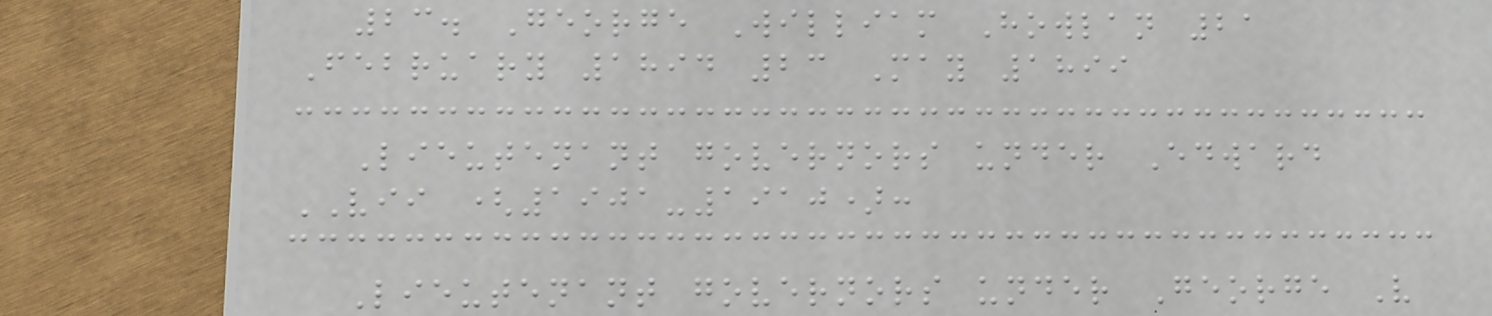23. George William Howlan 21
February 1894 23 May 1899
Lieutenant governors under Edward
VII (1901-1910):
Lieutenant governors under George V
